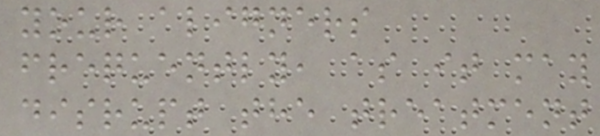your aligners
frequently, as it may
disrupt the treatment
